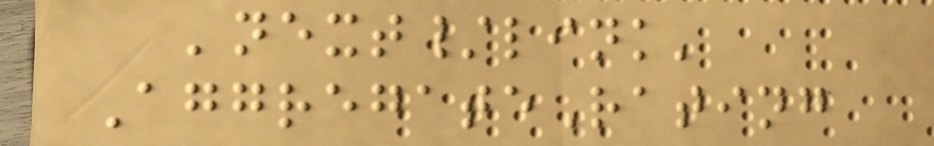'next/link'
AggregateRating
